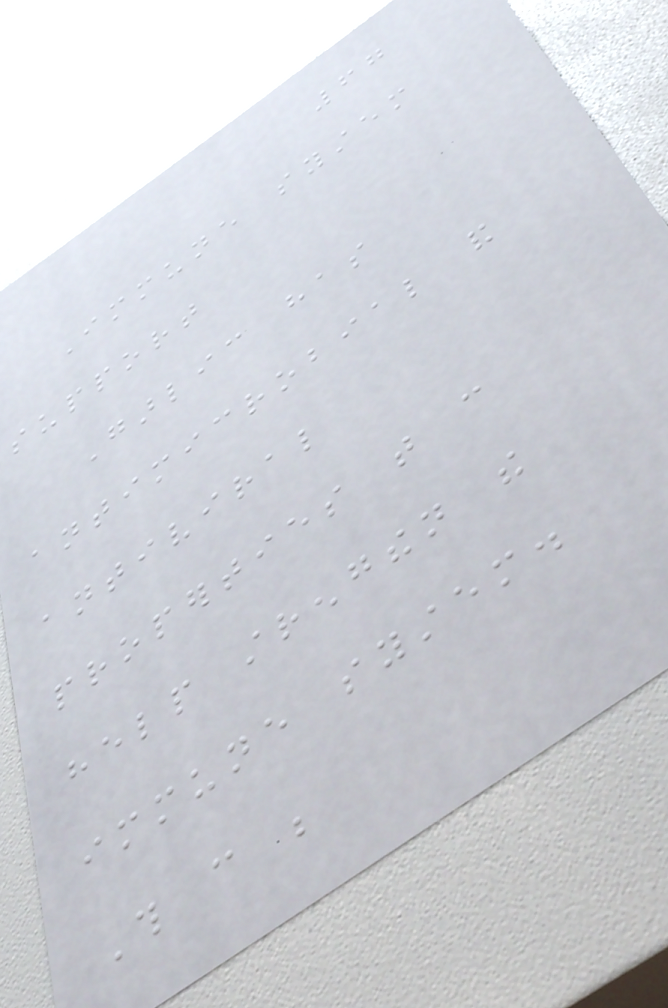67
Immune system
support
Garlic has
antimicrobial and
antiviral
properties that can
help strengthen the
immune system.
This can be
